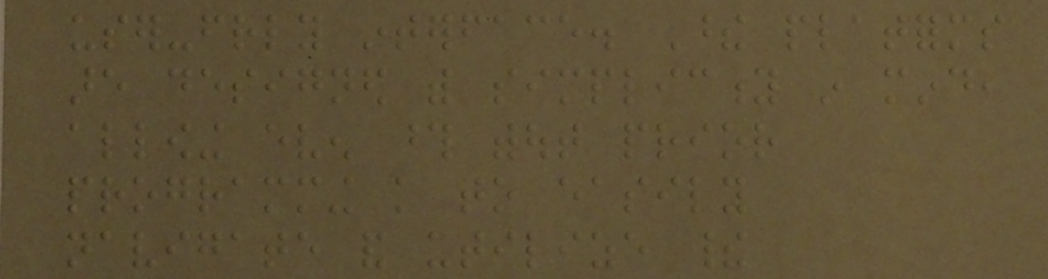user-friendly interface. These platforms
are designed with simplicity in mind,
allowing even those without prior
programming knowledge to easily
navigate and utilize their
